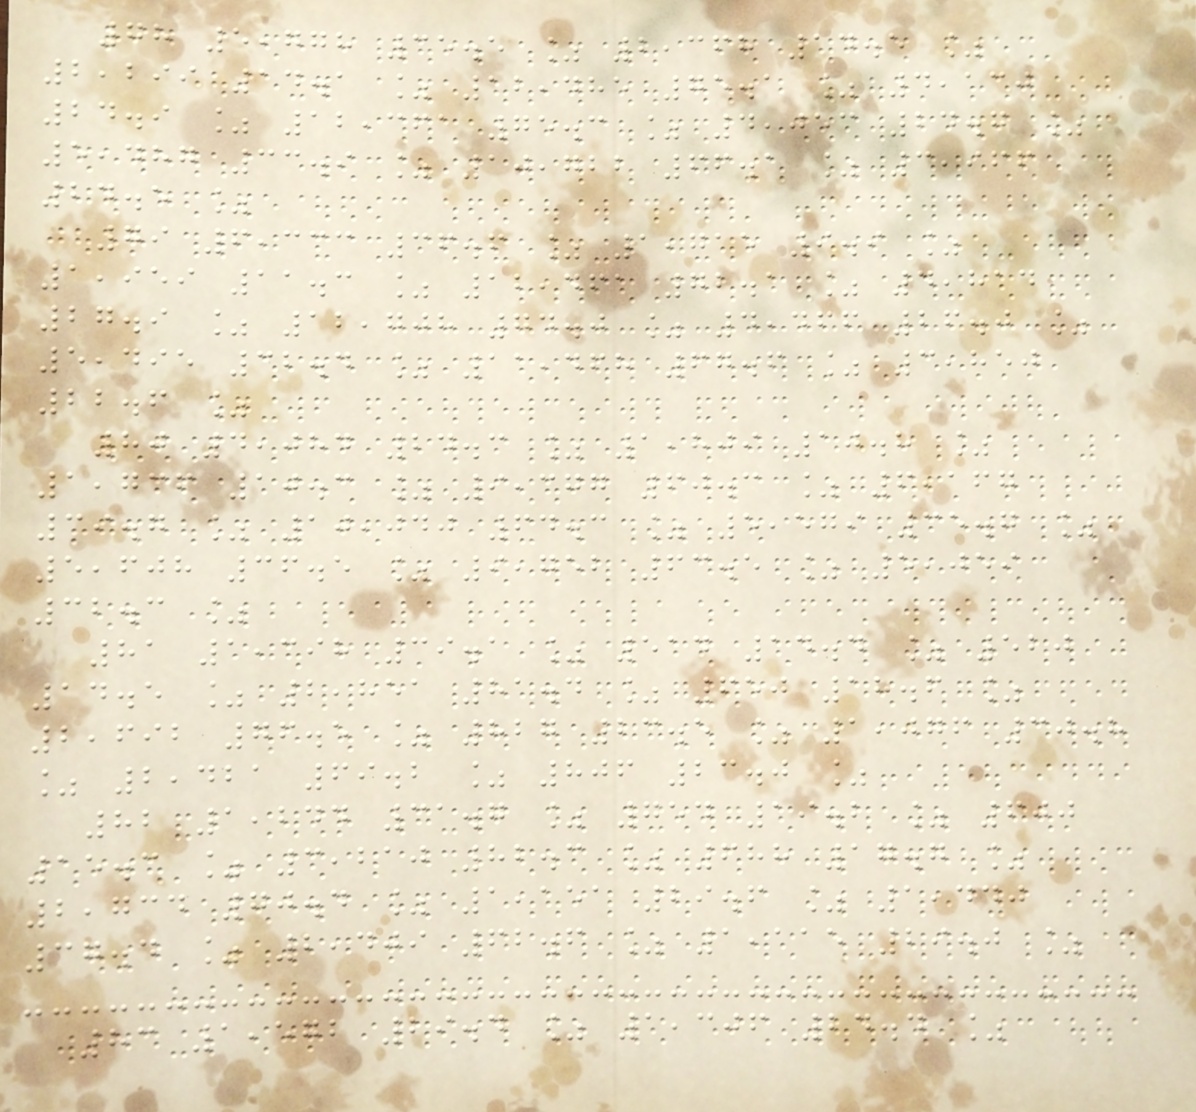78 5,778 35.5 % 2,368 14.5 %
2,299 14.1 % 12,485 75.1 % 4,130
24.9 % 12,361 75.3 % 4,053 24.7 %
5,487 33.9 % 10,722 66.1 % 3,966
24.5 %
79 6,333 36.6 % 1,715 9.9 %
1,959 11.3 % 12,461 72.1 % 4,814
27.9 % 12,708 74.0 % 4,466 26.0 %
5,495 32.4 % 11,468 67.6 % 3,850
22.6 %
80 4,084 24.3 % 1,809 10.8 %
1,736 10.3 % 9,377 60.3 % 6,167
39.7 % 10,040 64.3 % 5,579 35.7 %
5,608 36.5 % 9,752 63.5 % 5,059
32.3 %
81 1,398 39.1 % 514 14.4 % 520
14.5 % 2,851 81.4 % 650 18.6 %
2,692 76.5 % 827 23.5 % 1,076 30.8
% 2,421 69.2 % 806 23.0 %
82 1,244 31.7 % 754 19.2 % 600
15.3 % 3,210 82.3 % 688 17.7 %
2,734 70.4 % 1,151 29.6 % 1,440
37.4 % 2,409 62.6 % 1,115 29.0 %
83 1,572 29.4 % 1,306 24.4 %
